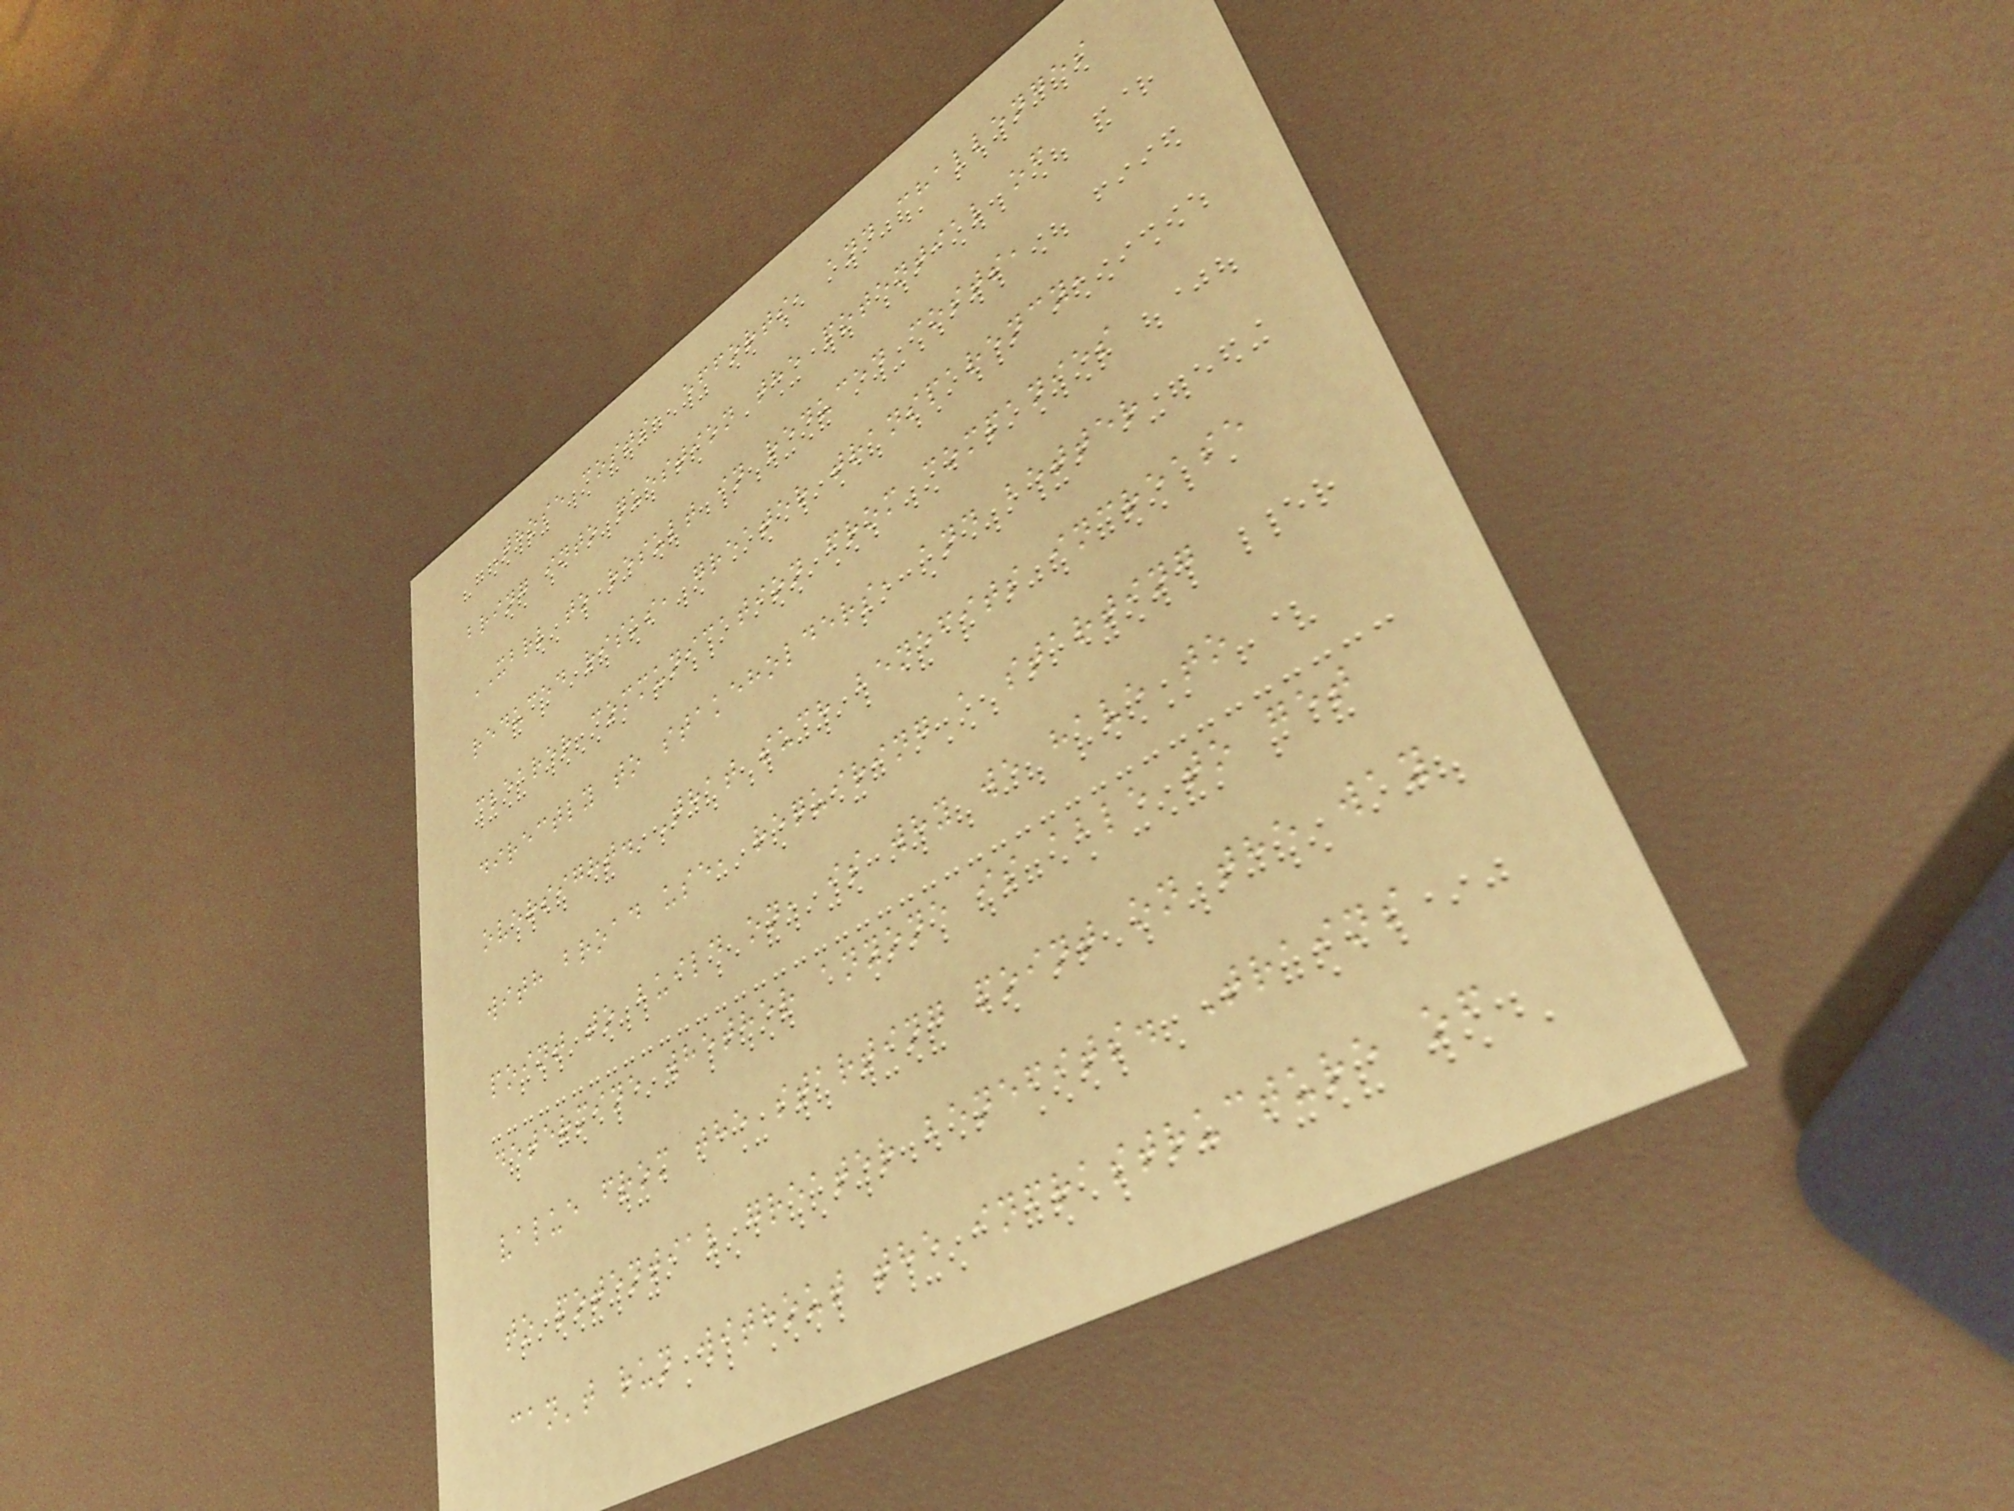Those costs, efforts, and challenges
bring into question the potential of
XBRL to result in reduced costs,
reduced risks, greater transparency,
clearer communication from companies
directly to stakeholders, and better
oversight. That such benefits increase
with broad use, requiring a starting
point to build on, is why we have to
determine whether anyone is able to get
value from the starting point on the way
to potential greater benefits. Trains
can't run without the infrastructure of
